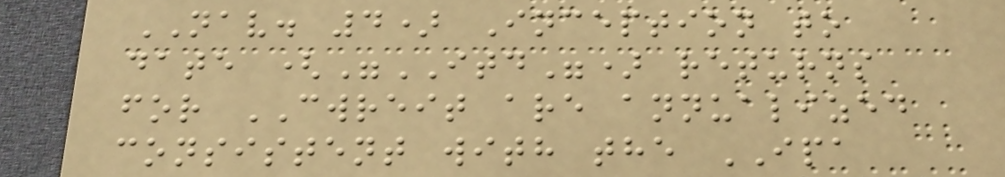NAV. 4) Inception to
date ("ITD") returns
for CWREIT are annualized
consistent with the IPA
